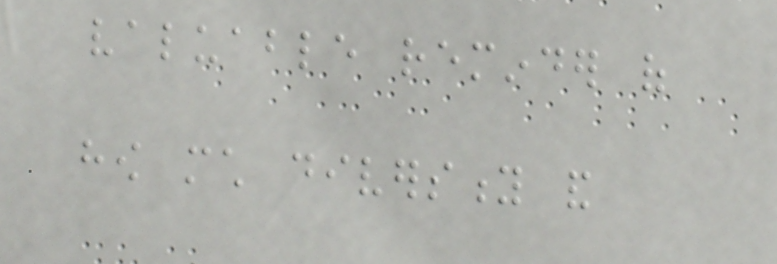valuable reminder of
how much diversity and
